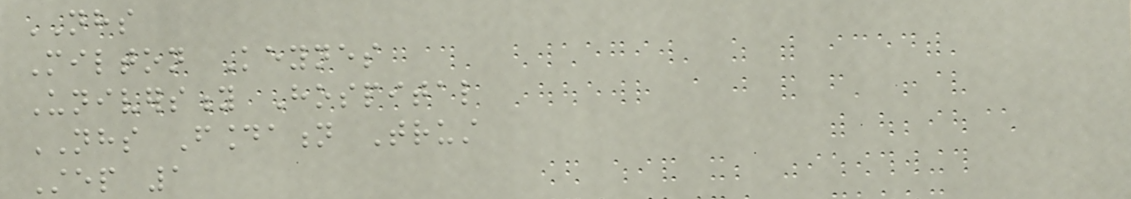NHS
Milton Keynes
University Hospital
NHS Foundation Trust
Step 1
